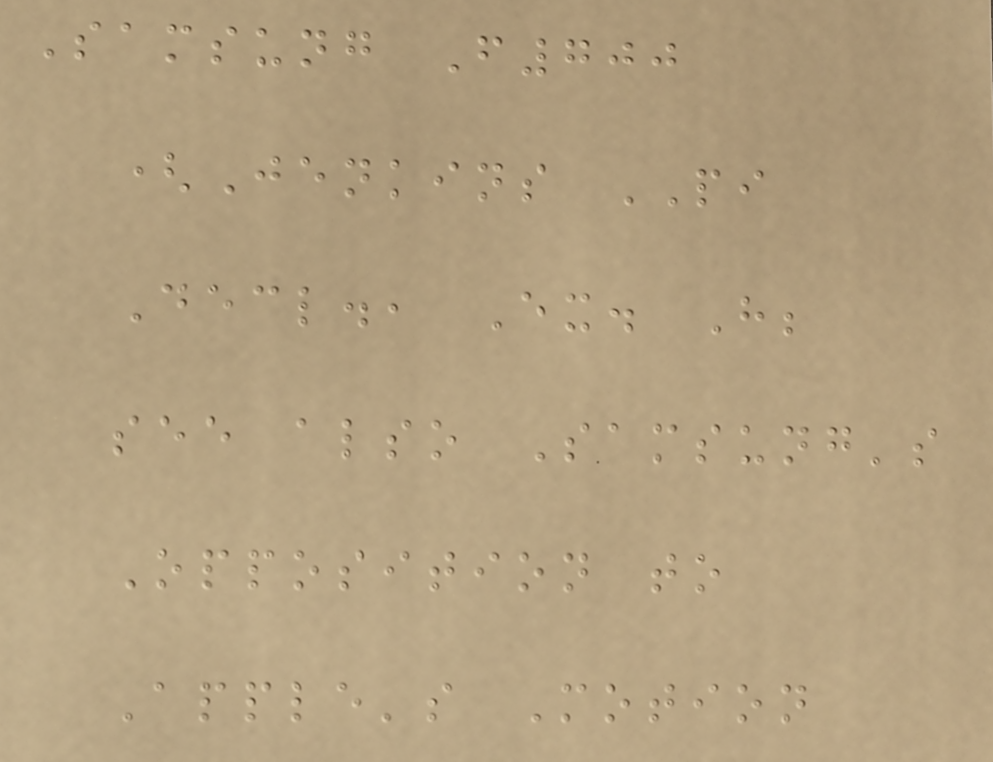Samsung F700
(Jenkins PI
Decl., Ex. H;
see also Samsung's
Opposition to
Apple's Motion
